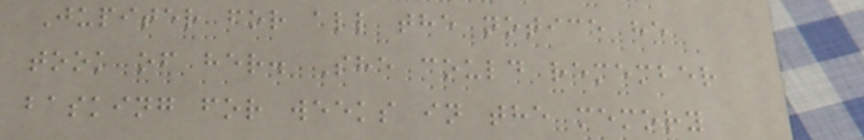Jupiter for all the notice he
took of her. She could remember
basking for weeks in the memory
